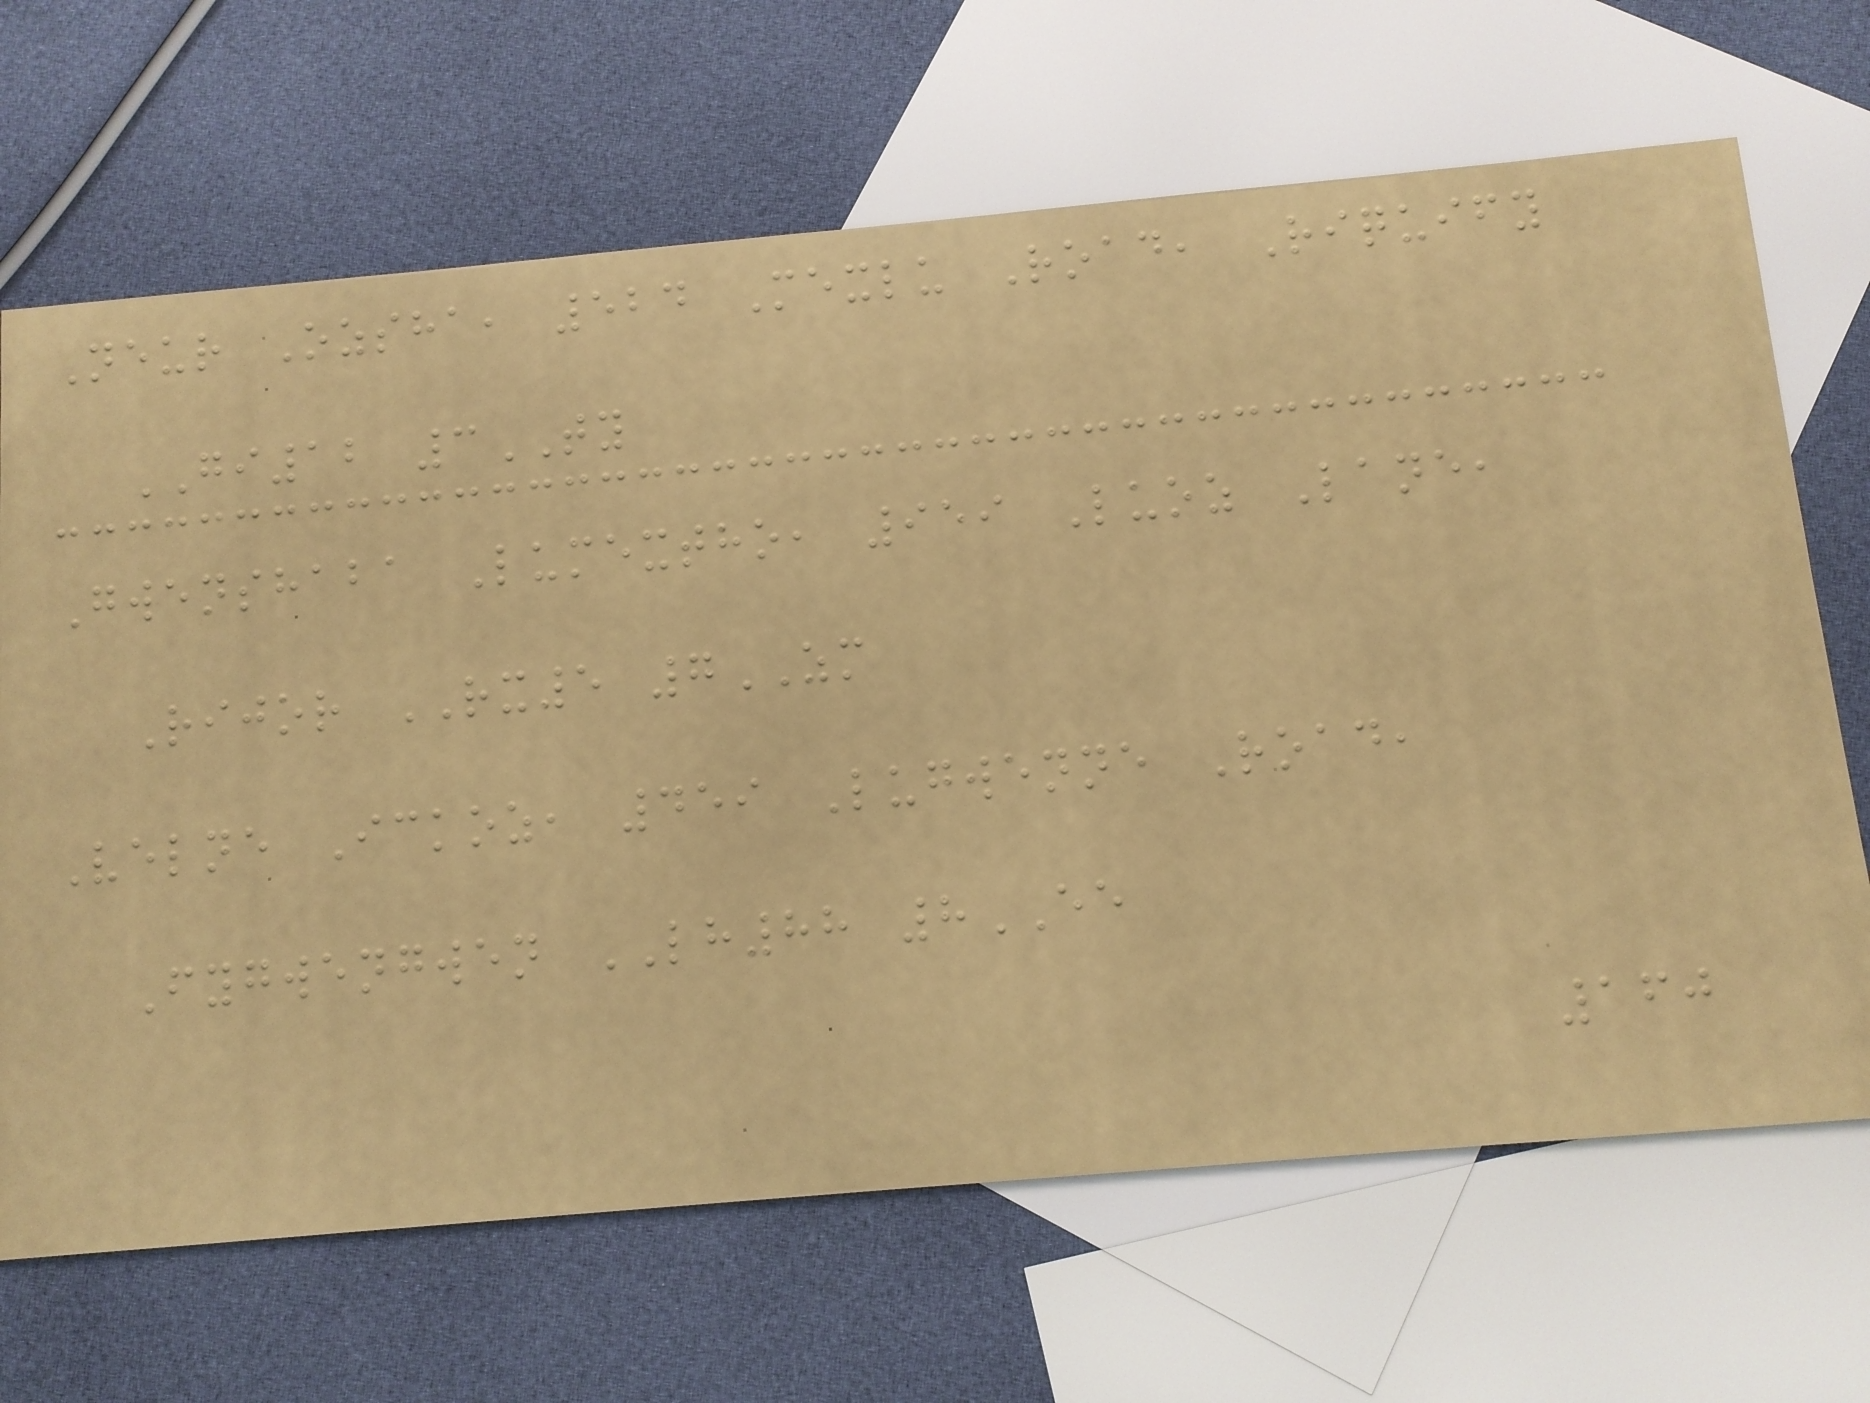Neur Ozsha, 524 Mexlu Road, Riquify
GI12 3TY
Gwenshaba Lumextho, 959 Luoz Lane,
Rijor RX5 7ZM
Velne Ickoz, 459 Lugwenne Road,
Fygwengwen LH88 8EE
160
